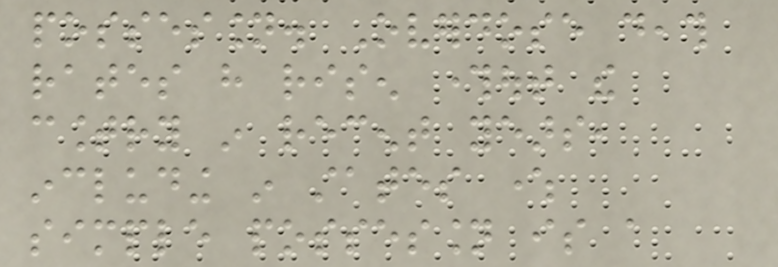possession. Overdose death
rates have risen throughout the
country in recent years,
including in states where
simple possession is a
